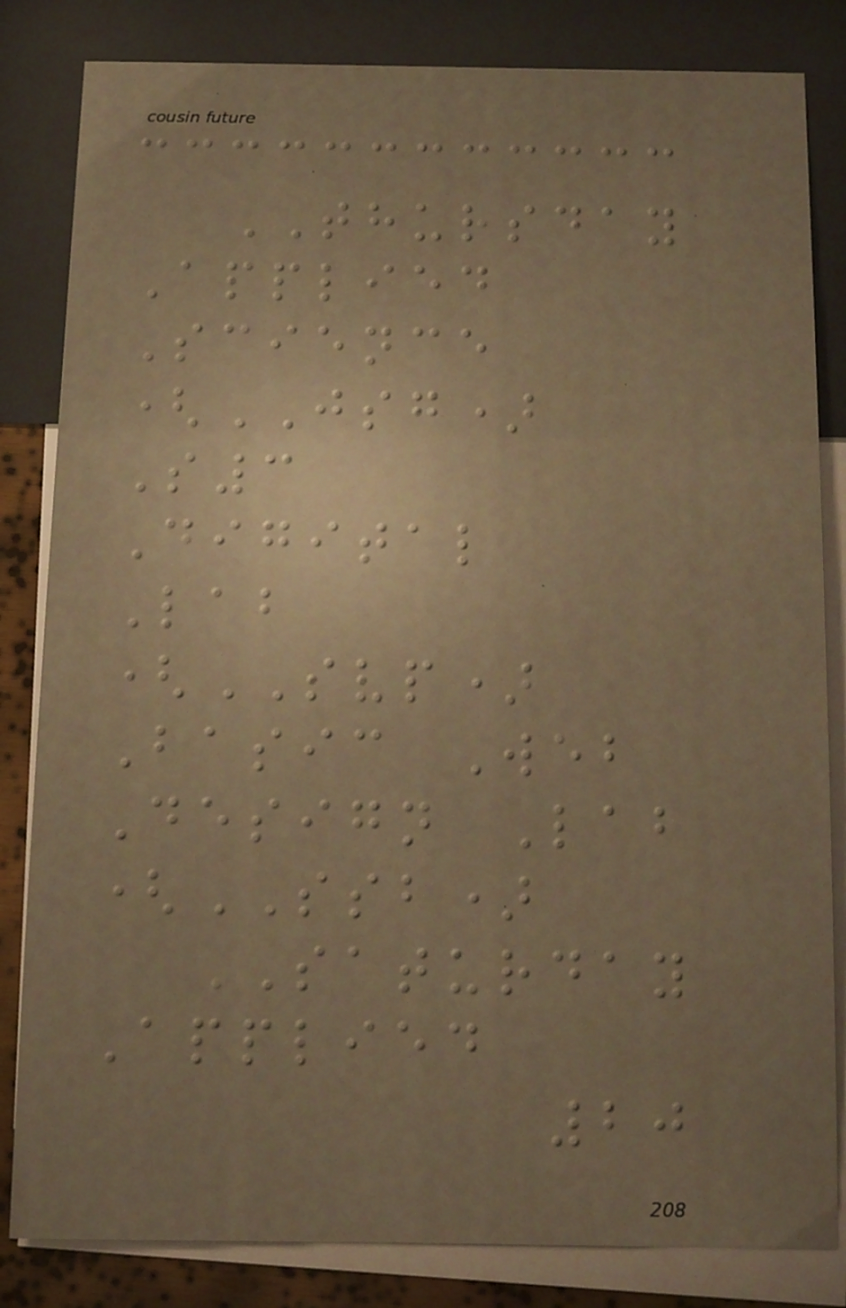THURSDAY
Applied
Science
(JSG)
S3
Digital
Lab
(SVP)
Basic Web
Design Lab
(SSB)
SATURDAY
Applied
20
